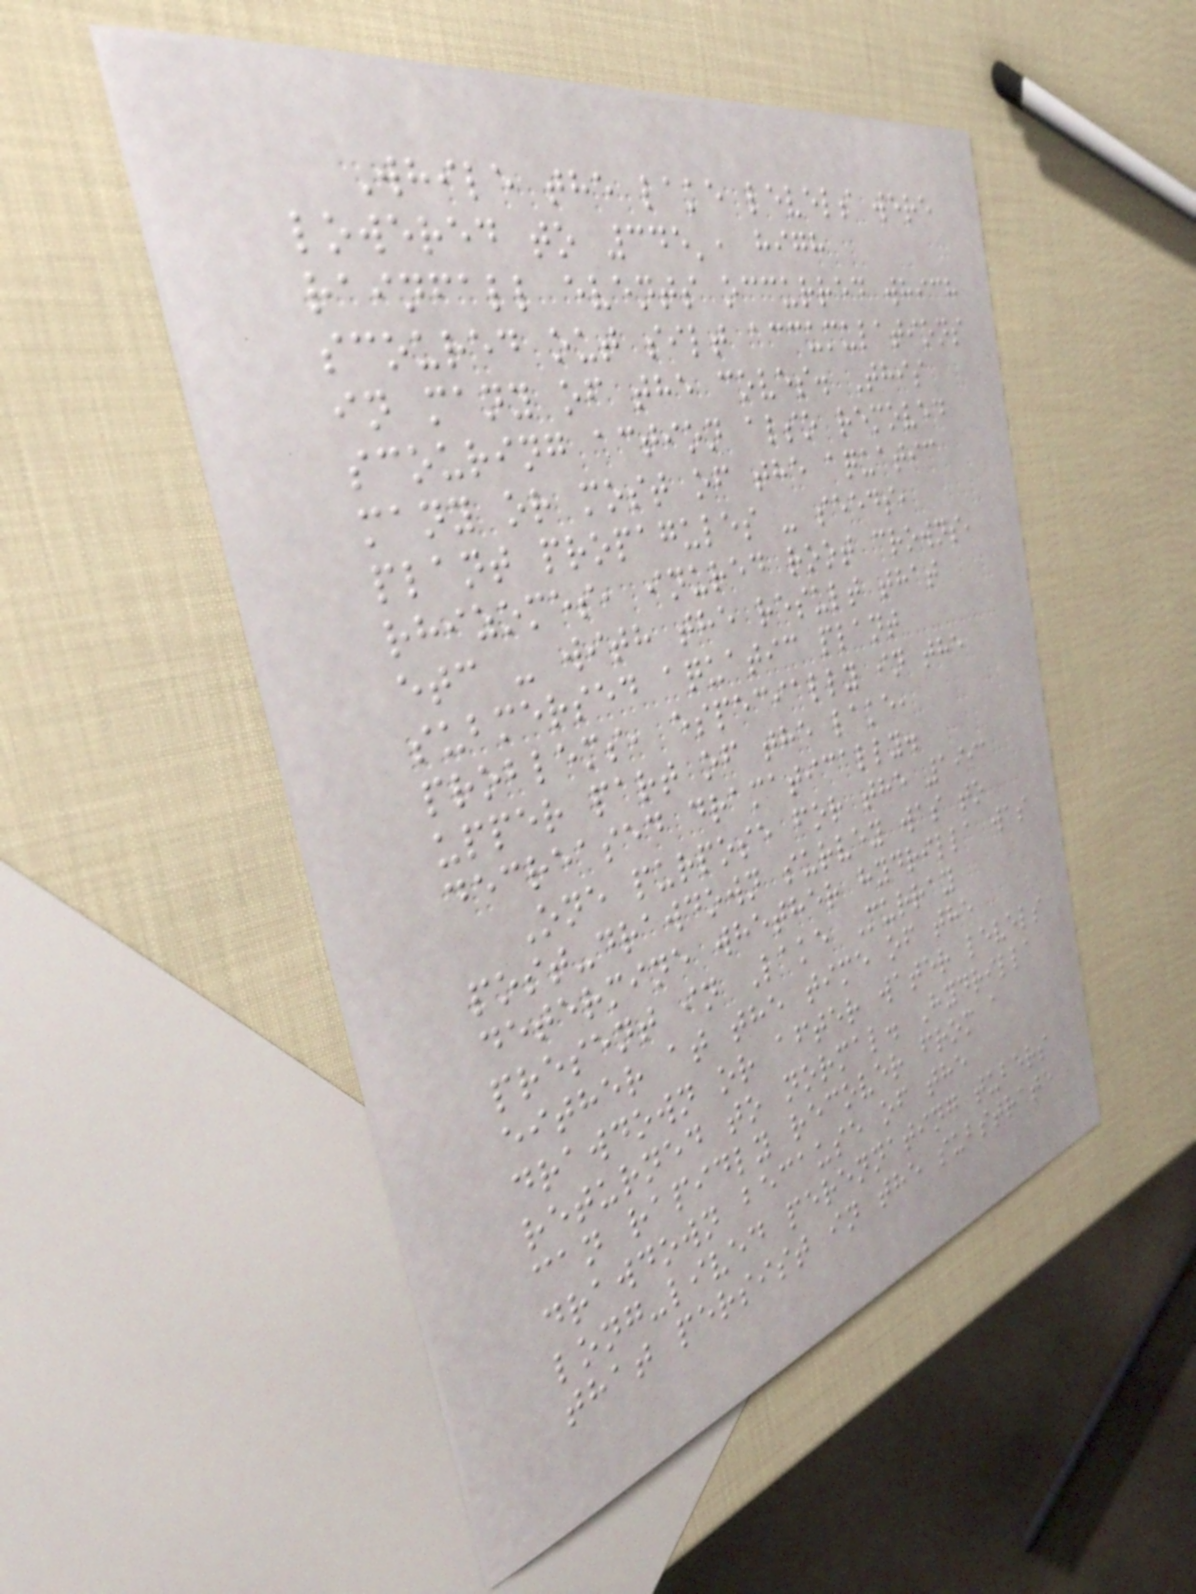While the lake levels were
lowered to 345', high
rainfall events occurred which
scoured out silt accumulations
in many of the coves. This
scouring action also removed
many or most of the aquatic
plant propagules - seeds,
rhizomes, inured root crowns,
etc - with the result that
submersed aquatic plant
problems, especially in the
upper part of the lake,
decreased dramatically.
One purpose for the 1991
post-drawdown survey was to
determine whether hydrilla was
present in Lake Murray
either at the time of the
drawdown or after water levels
returned to normal. Hydrilla
can rapidly recover from a
drawdown because of the
long-lived perennating tubers
that persist in the substrate
